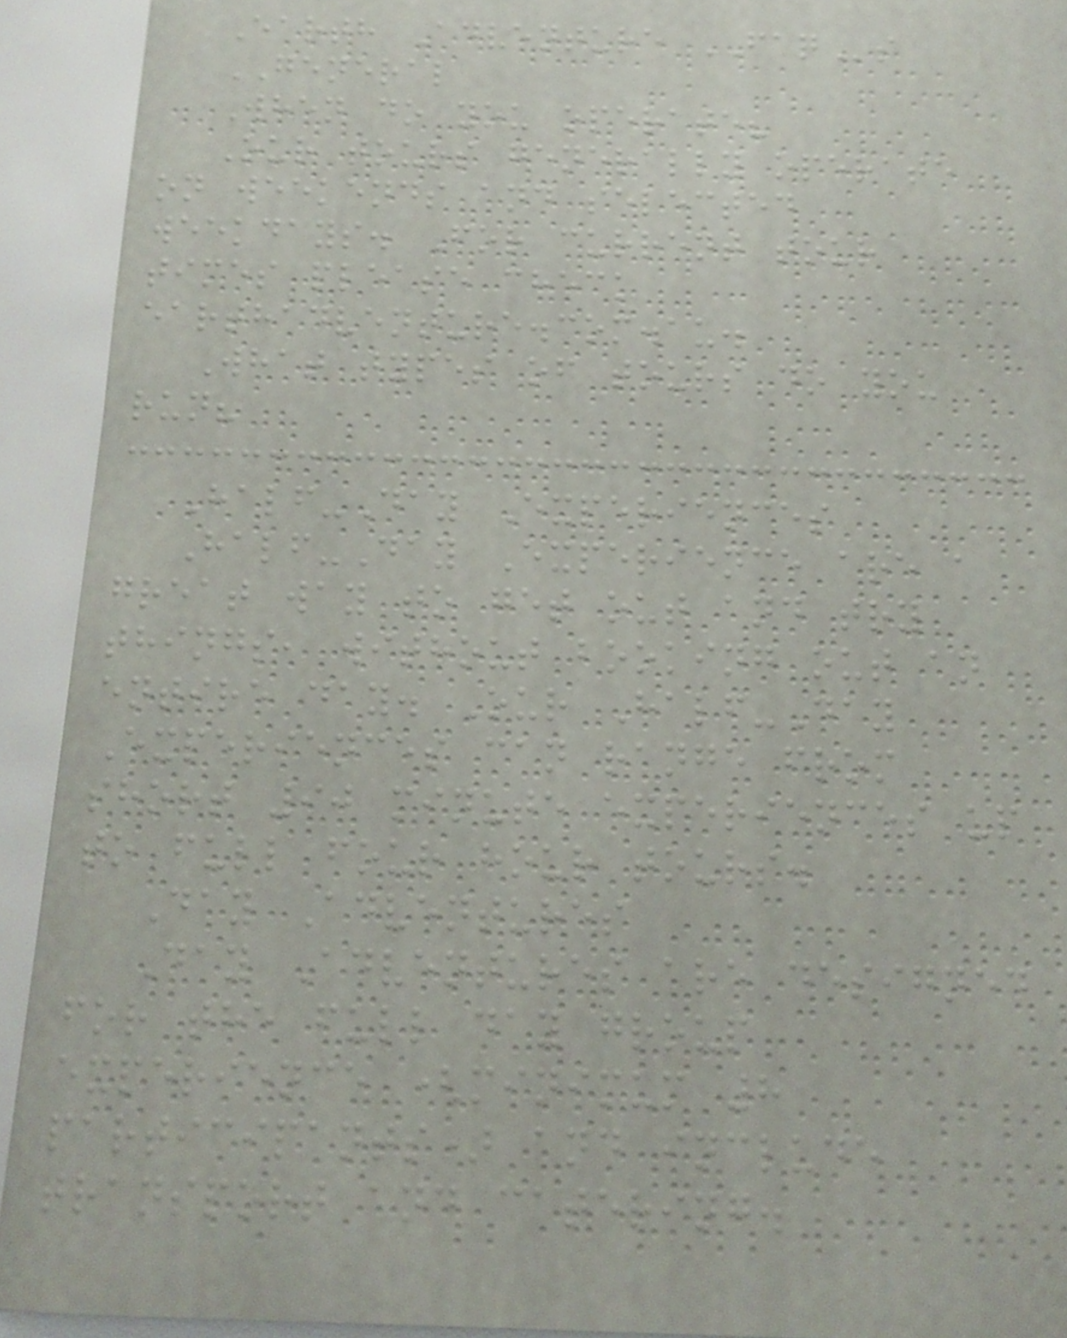Earth Adventure FAQs
GENERAL
When do you operate?
Our tours generally operate
on weekends and selected
weekdays. For current tour
times please check
earthadventure.com.au.
What types of tours do you
run?
Half-Day Experiences
Half-Day Experience are a
great way to get out and try
things, without booking out an
entire day. Our Half-Day
Experiences can range from
short 90 minute experiences up
to full four hour tours.
Day Adventures
Day Adventures are designed
for the full day group
experience (minimum 8
participants) and include
transport and catering.
